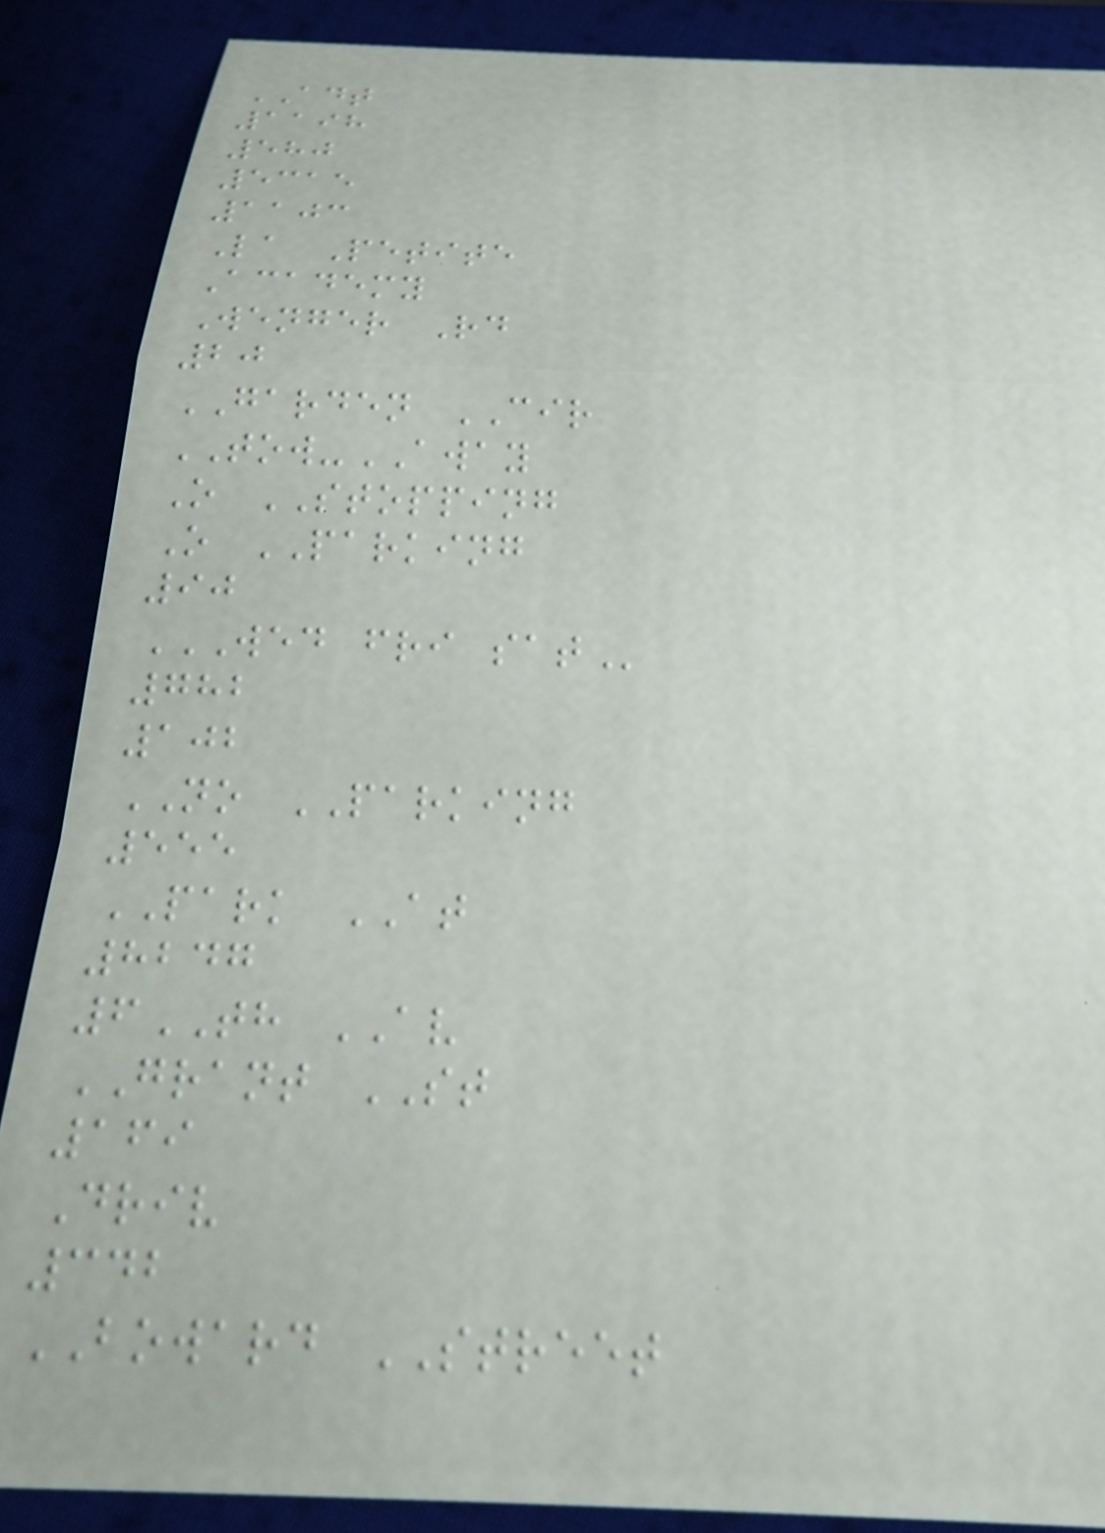ADT
1198
580
5315
1103
La Petite
Academy
Wenger Rd
20
GARDEN CIR
TOW-AWAY
O STOPPING
O PARKING
90
WED FRI SAT
782
102
NO PARKING
555
PARK AT
8247
6TH AV
GRANT ST
169
Driv
342
BOWARD STREET
